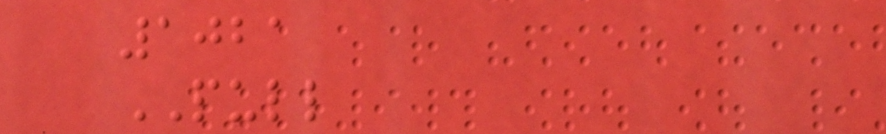1021
PULL
